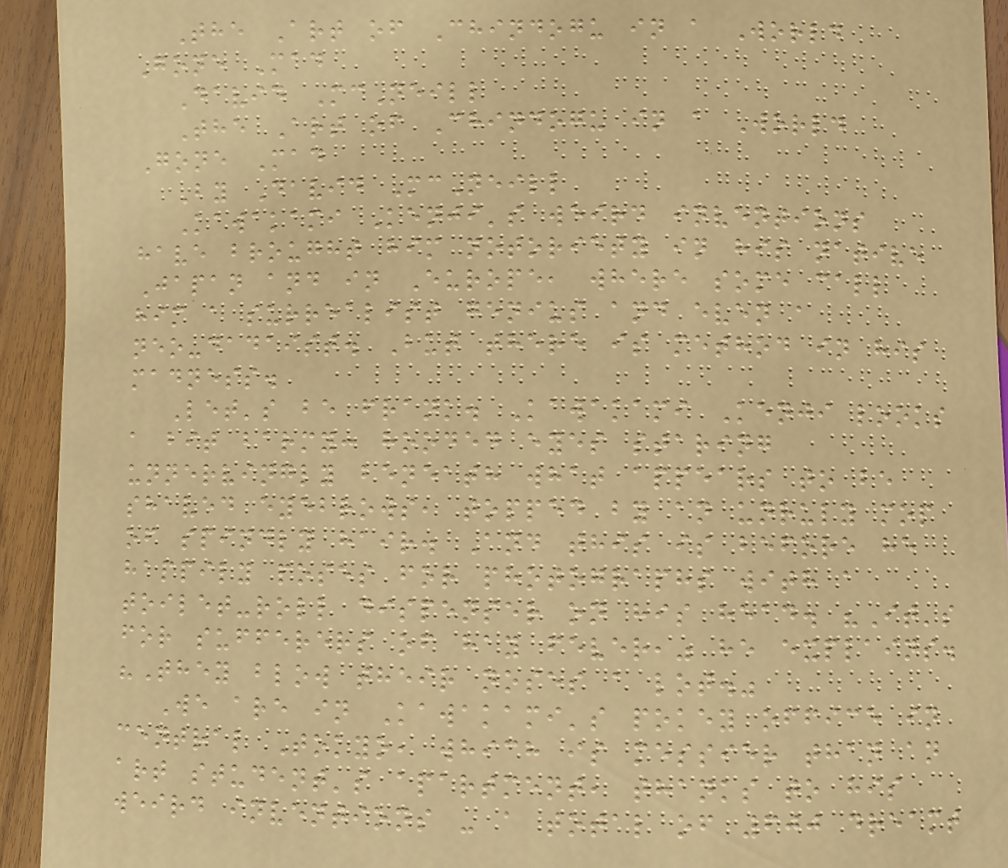The Art of Chindogu in a World
Gone Mad
David McNeill
The Art of Chindogu in a World
Gone Mad
By David McNeill
Kawakami Kenji's weird inventions
have brought him notoriety in his native
Japan and in Europe, where some call
him a surrealist genius and even a
neo-dadaist. But there is method in his
madness.
Let's be frank. Kawakami Kenji looks
a bit barmy: hooded eyes staring
unnervingly beneath what appears to be
shaved eyebrows, topped by an unruly mop
of spindly hair. And this is before he
happily poses for photographs with a
toilet-roll dispenser on his head. "It's
for sufferers of hay fever," he explains.
"They blow their noses a lot."
We are in Kawakami's pokey office in
central Tokyo, which is messier than an
art student's apartment, thanks to his
weird inventions - a total of 600 dreamt
